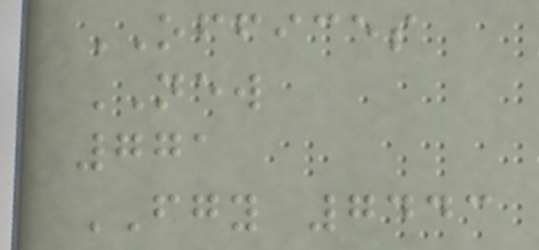OFFICES
NEW
771
FGY 7443
